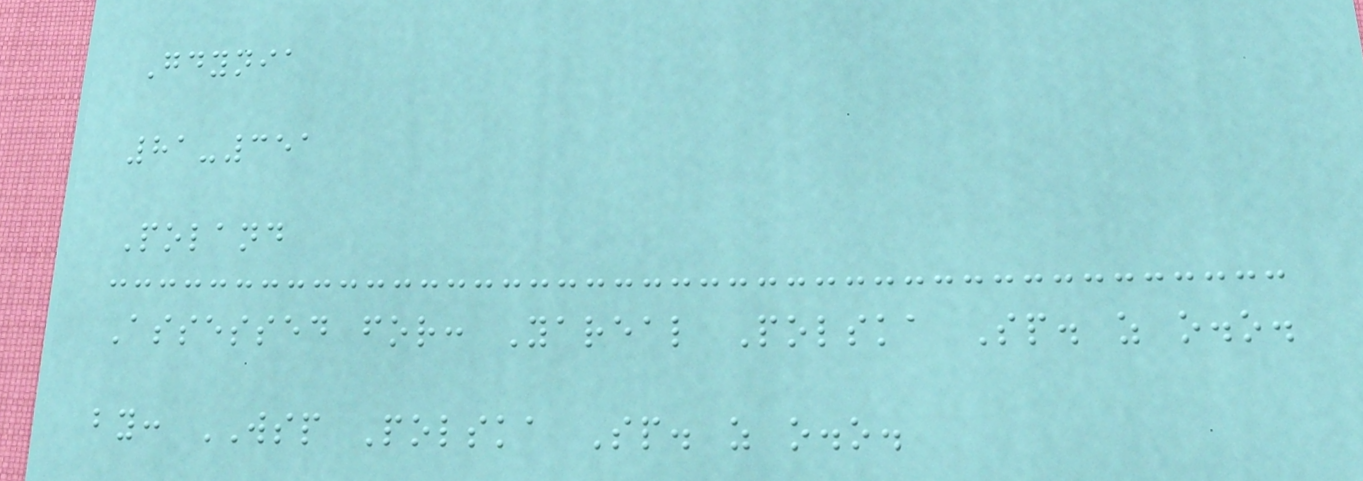Gdynia
81-351
Poland
Assessed for: Yareal Polska Sp. z o.o.
by: WSP Polska Sp. z o.o.
